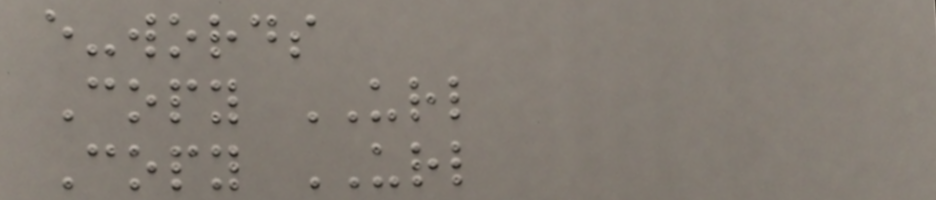e-words
Copy URL
Copy URL
